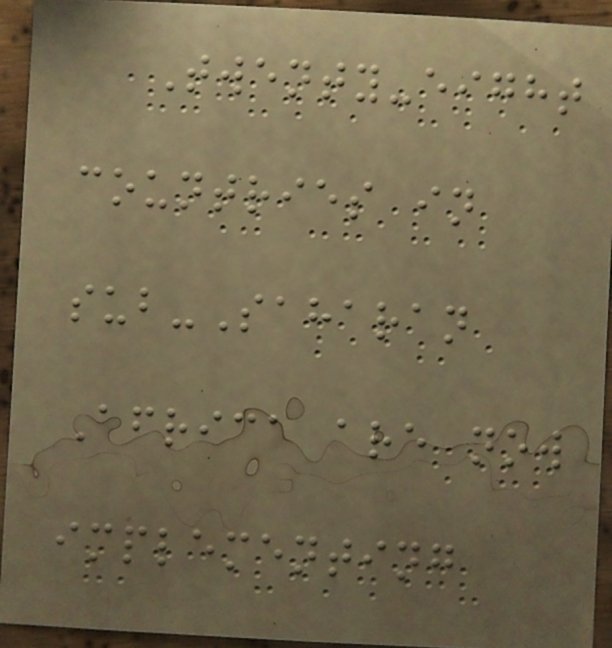Twenty-eight
countries in
sub-Saharan
Africa are now
implementing
